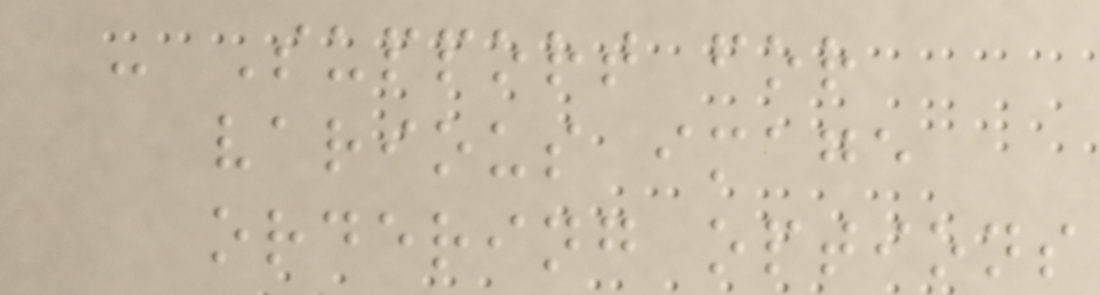- Support for
various image
ordering options
